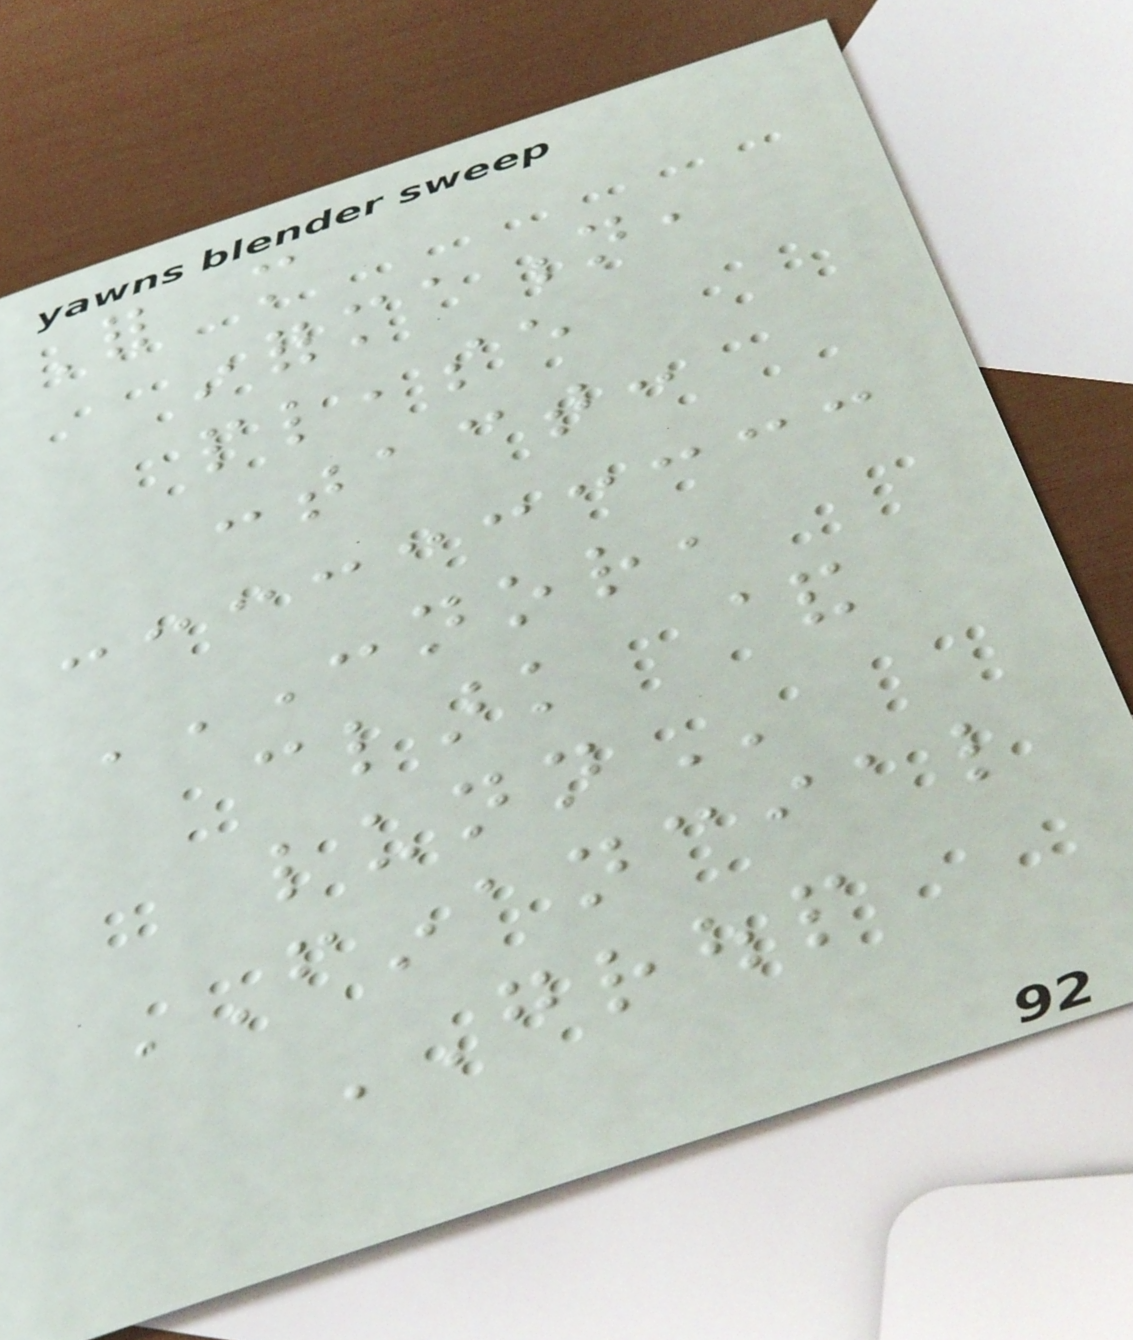For more
information,
please
contact:
CONNOR,
CLARK &
LUNN
FINANCIAL
GROUP
